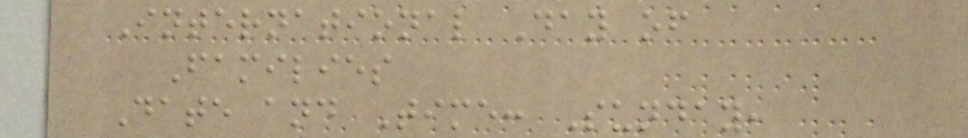International Day of
Families
Date and Time: Sunday,
